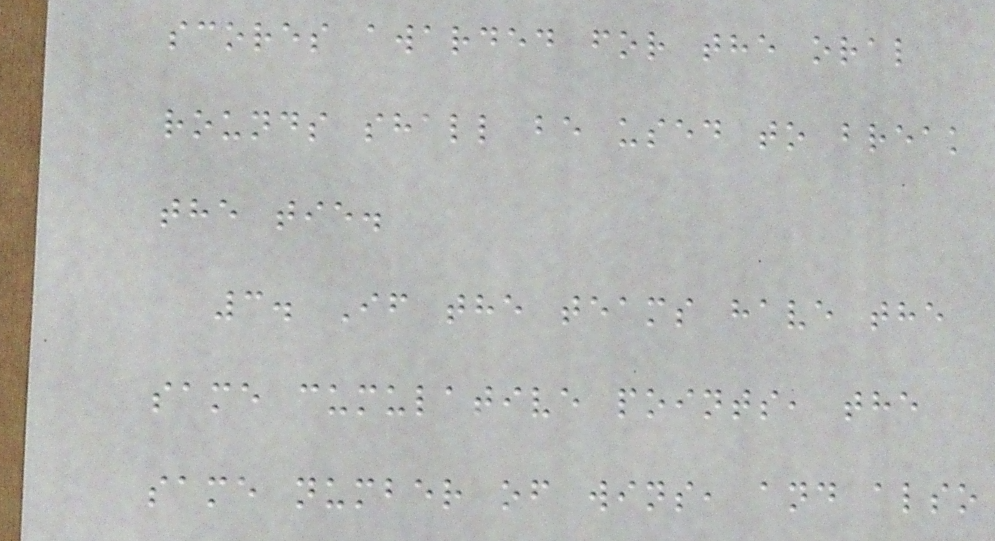scores awarded for the oral
rounds shall be used to break
the tie.
3. If the teams have the
same cumulative points, the
same number of wins, and also
